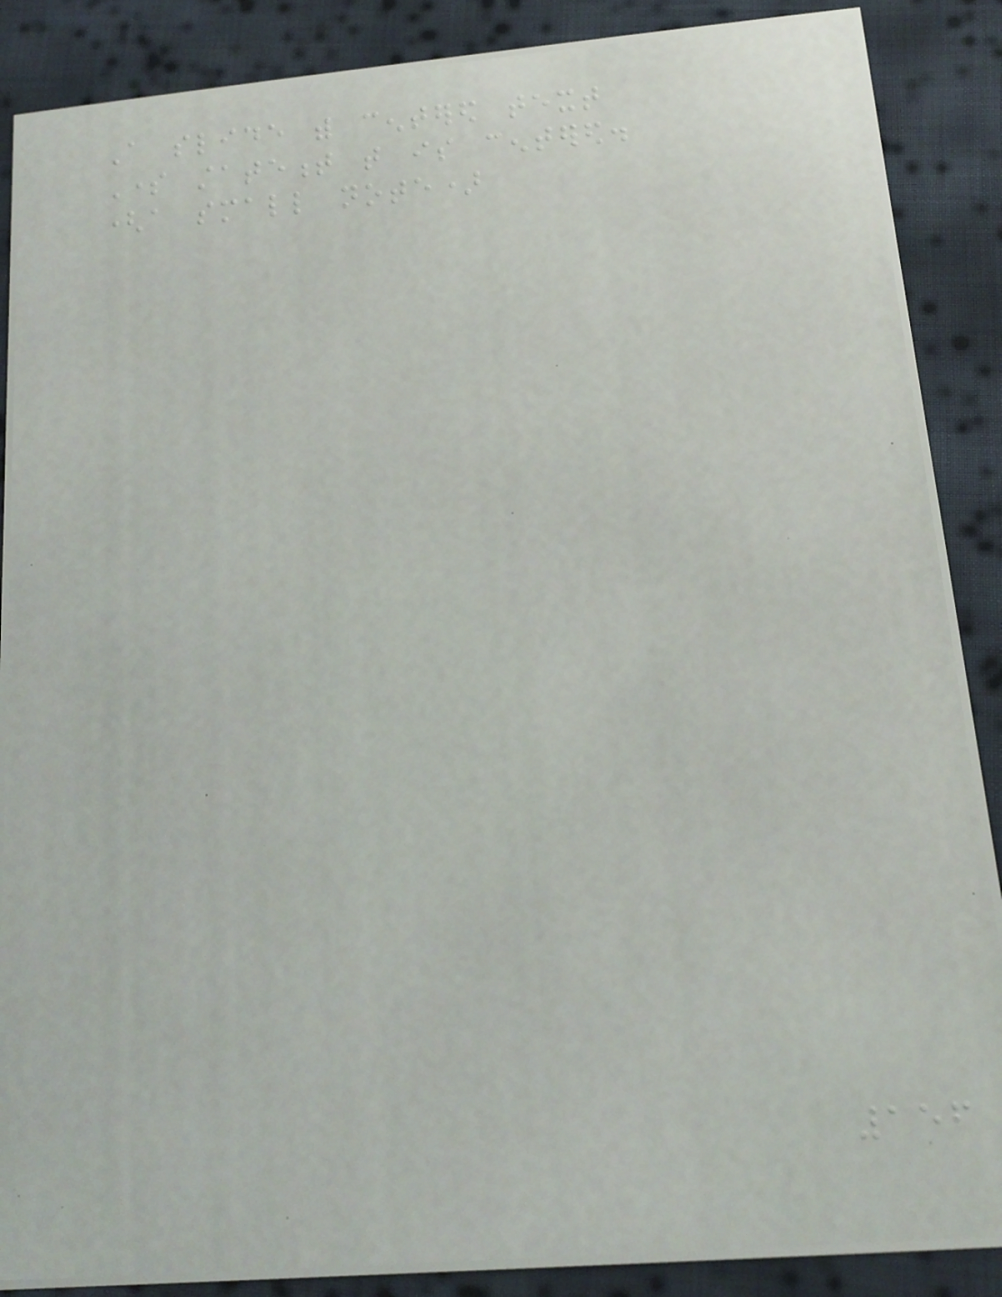A slide with centered text
Some statement that is centered.
(a small note)
156
